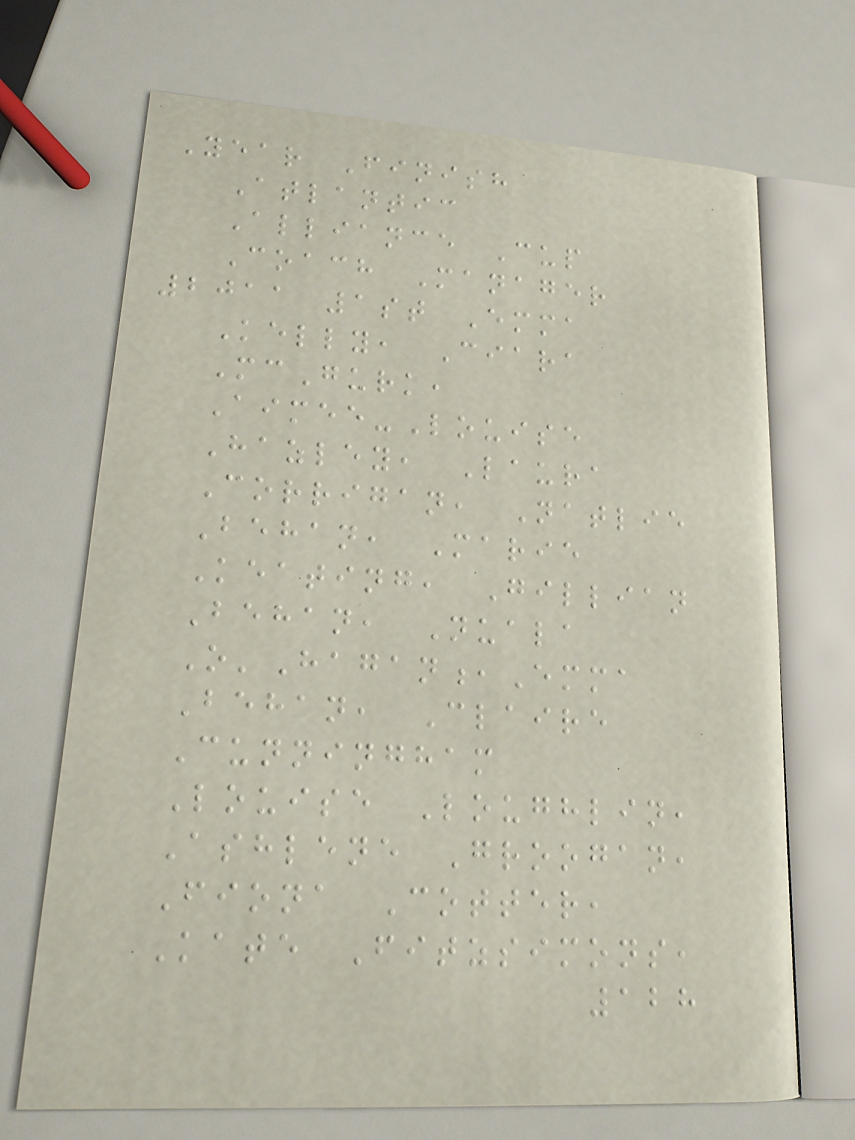Year Finish
Atlantic
Alliance Cup
Coach Manager
2011 1st Emma
Kelly, Ciara
McGurk,
Aimee-Louise
Hazley, Laura
Corrigan, Natlie
Behan, Marie
Keating, Gillian
Behan, Nuala
O'Hagan,Emma
Behan, Claire
Cunningham
Louise Loughlin,
Ashlene Groogan,
Fiona Cotter,
Kate Fitzsimons,
128
